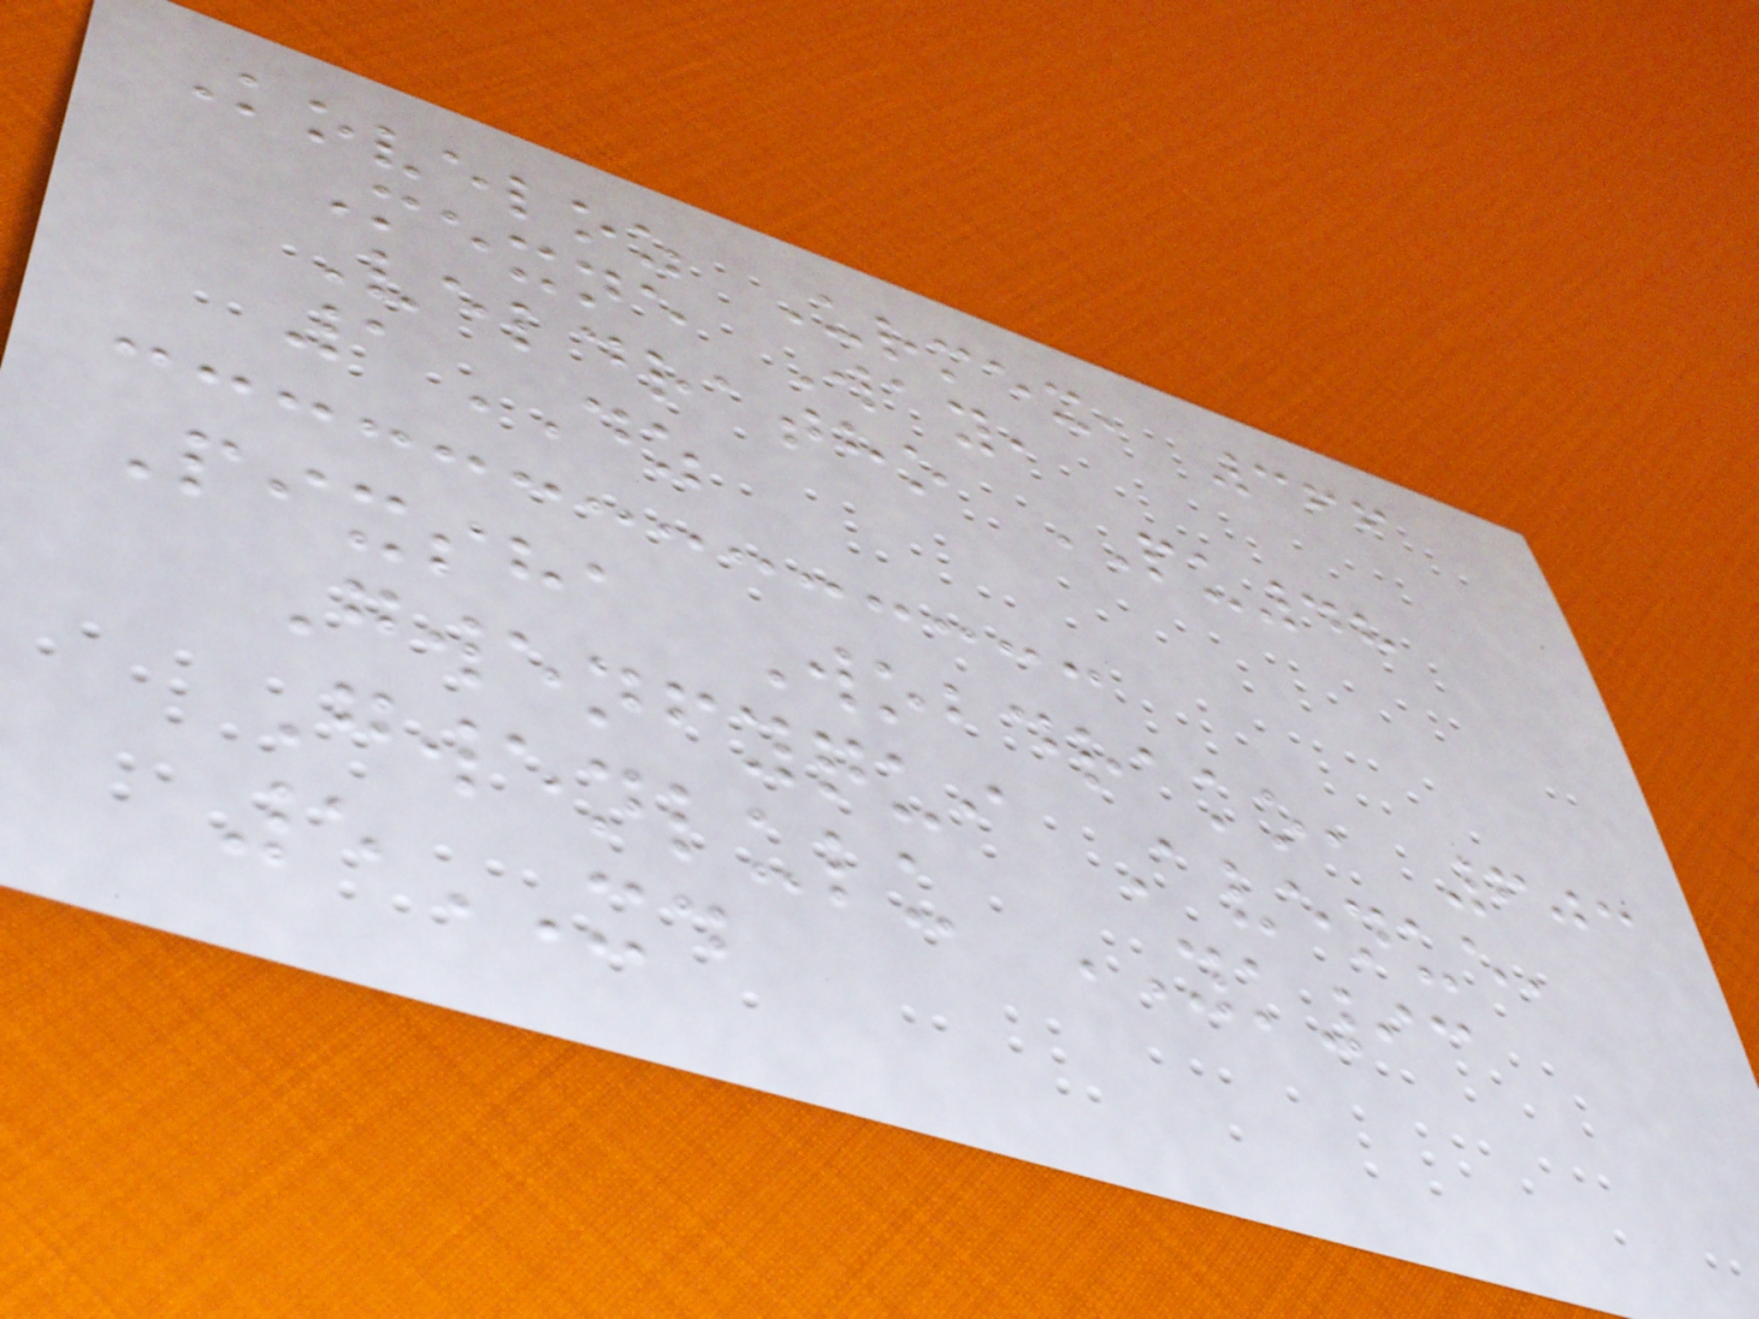Koveloz Urmex, 366
Mexne Way,
Veldratho PU48
1DZ
Pixsha Wobdrako, 603
Gwenfyqui Avenue,
Gwenlulu YK93
5XD
